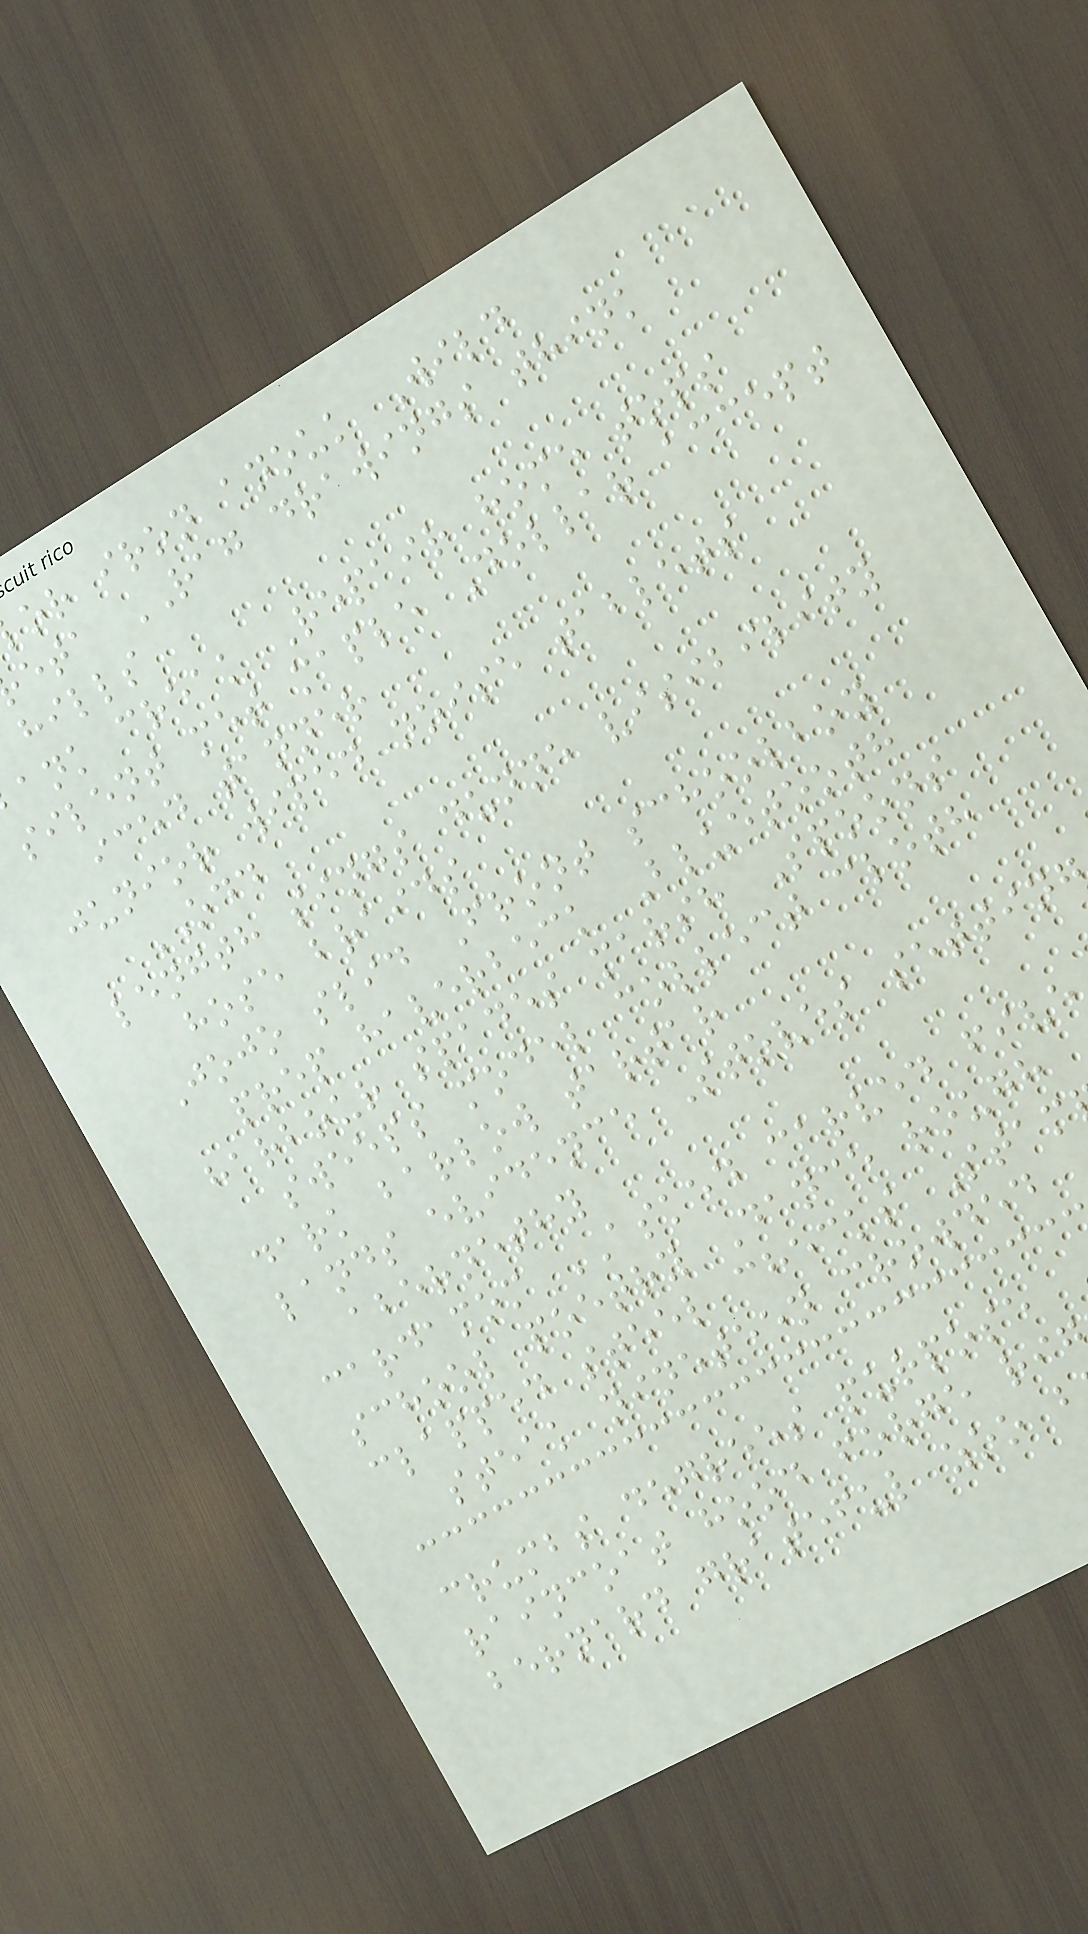or iron anouk Wild
eta RAG drawings think
hills
ank creak Repair home tops
silent met maple Dollar accept
iced tanner
junior wiped noise tablets
ODD
length sings dunne visibility
hose braids
Jojo slid Front schoolboy
prep haverbeck Bluetooth
harbour spades marsh Spoons
sweeps model collect cloth
dark barlow tartar
lands evidence Stoves settin
abernethy
cardamom ASKED carved five
school poetry Dance rough
clapped steel checks Stam
steak nineteen crowded
crumbs degrees purpose
raincoat hood forge ri
bernard grateful zoo b
